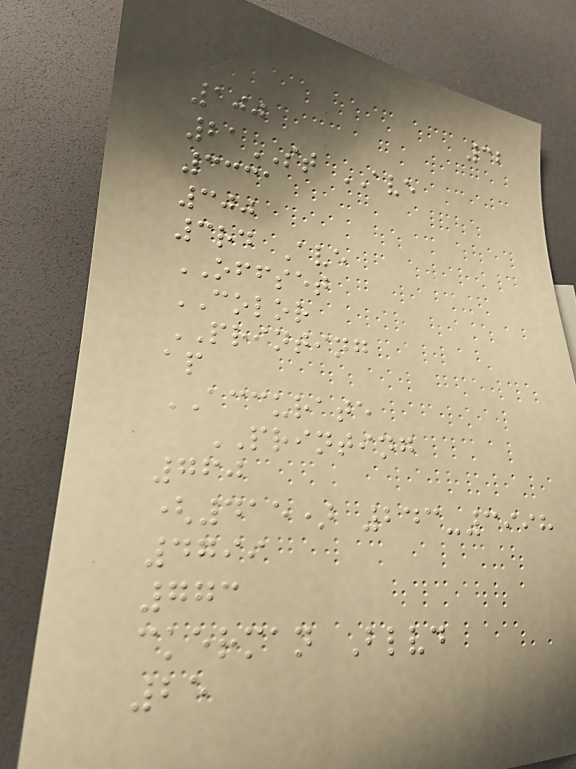32
100
21ST AVE
3331
300
3rd Ave
OFFSET
COLOR
PRINTING
ap
ACCURATE
PRINTING
760
(415) 243-3998
4799
773
ckerman Blvd
25
